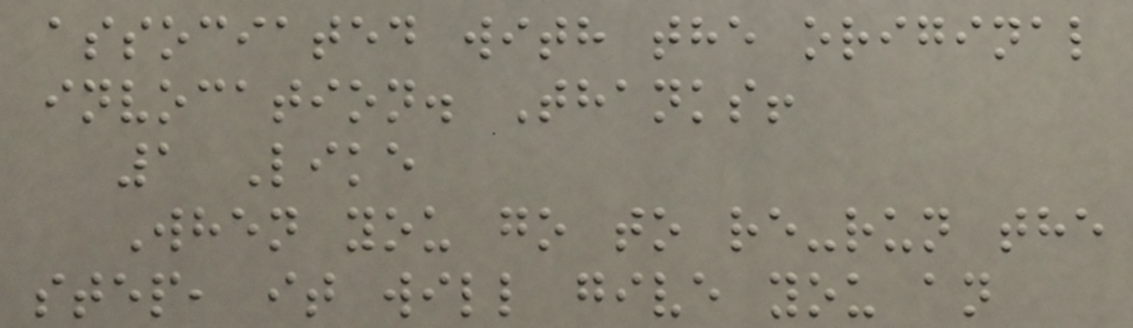associated with the original
invocation. Thanks!
1 Like
When you go to re-run the
step, it will give you an
